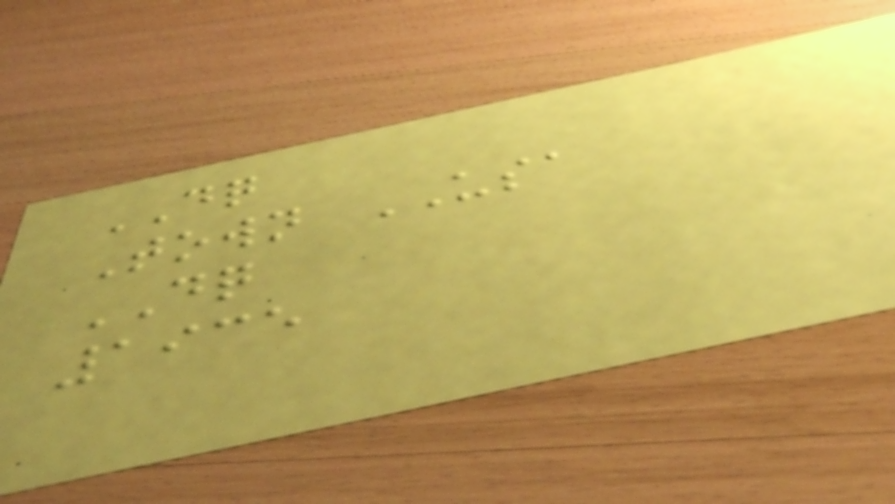DQ
Town USA
DQ
1935
